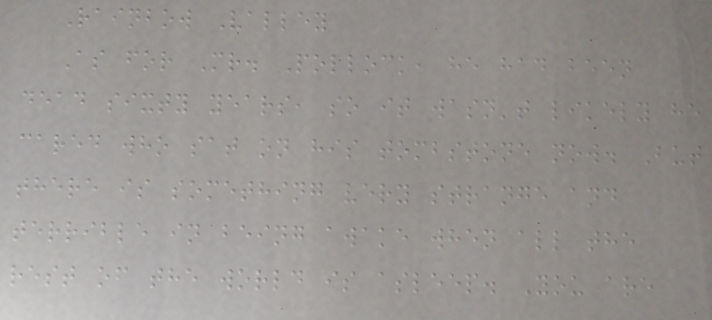Rainbow Valley
As for Mr. Pollock, he had been
dead sixty years, so it wasn't likely he
cared who sat on his tombstone now. But
there is something very strange and
terrible in being awake when all the
rest of the world is asleep. You are
